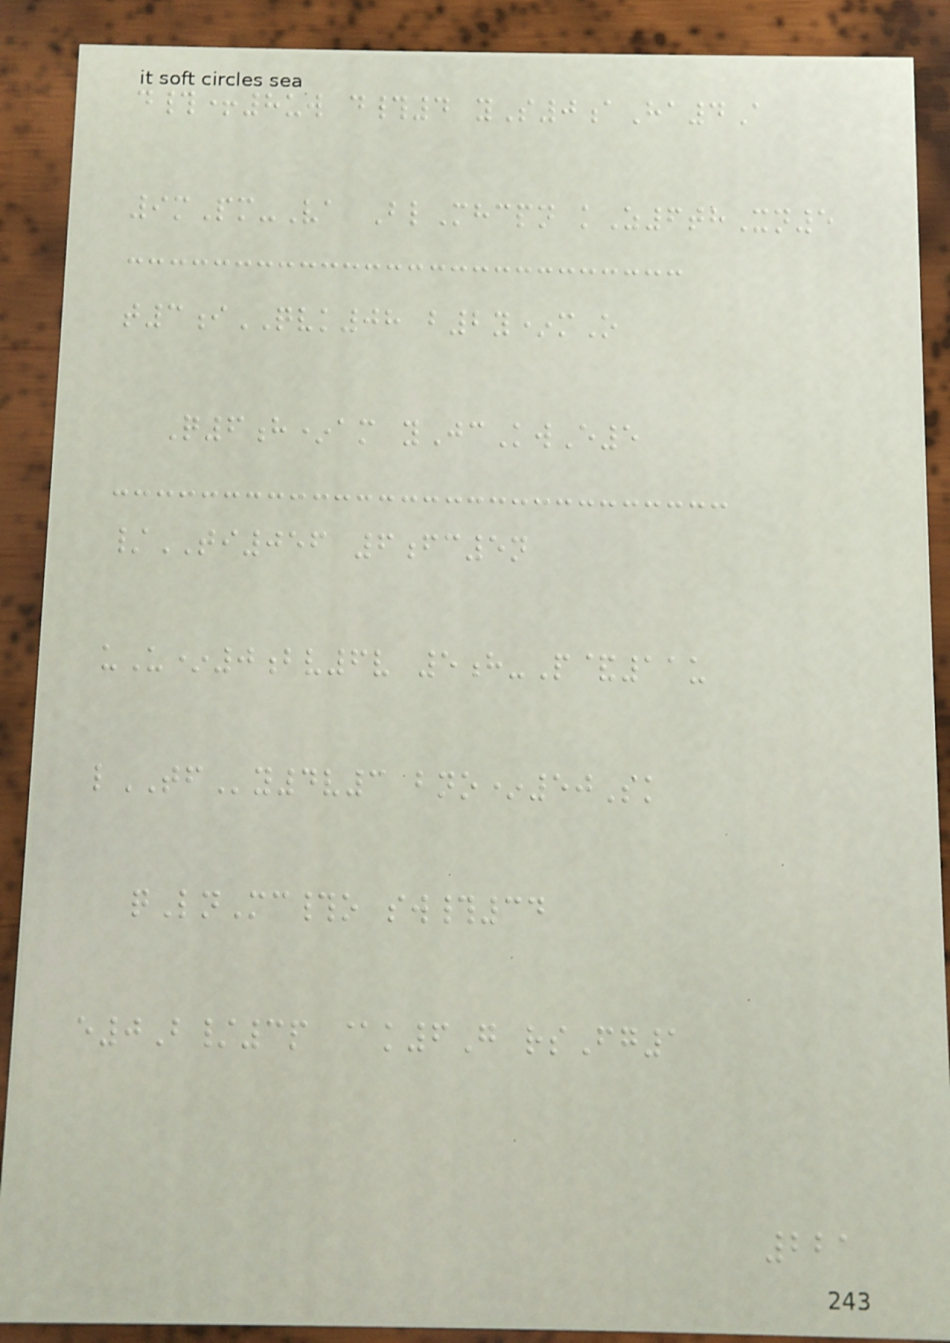d#+8uw d#4 yS0aHa4A
9mPm-Va BlMhcpn kZ6thXn5
t3iQVK08 b2y*mO
Q6h*am yJcKwE5
/TI056 6fc5n
uU*0bv6v 5h-P&11u
lTFy4v3 bno*50Sk
qLnMc#o sw#34
e0B/3p @k6G rsFg1
221
